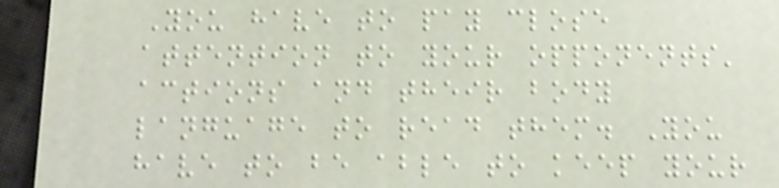You have to pay close
attention to your opponents'
actions and their body
language to read them. You
have to be able to keep your
